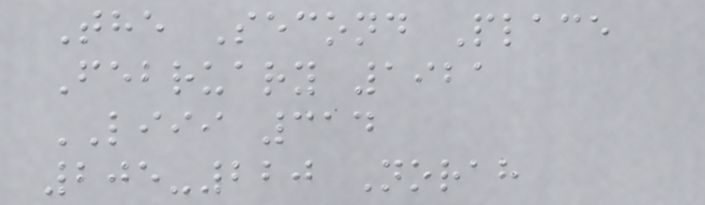The Second Place
February 1921
LIII 314
205-220 Norah
